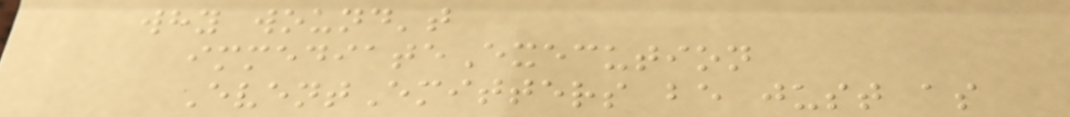why wound't
immediateExecution
EventEmitters be just as
